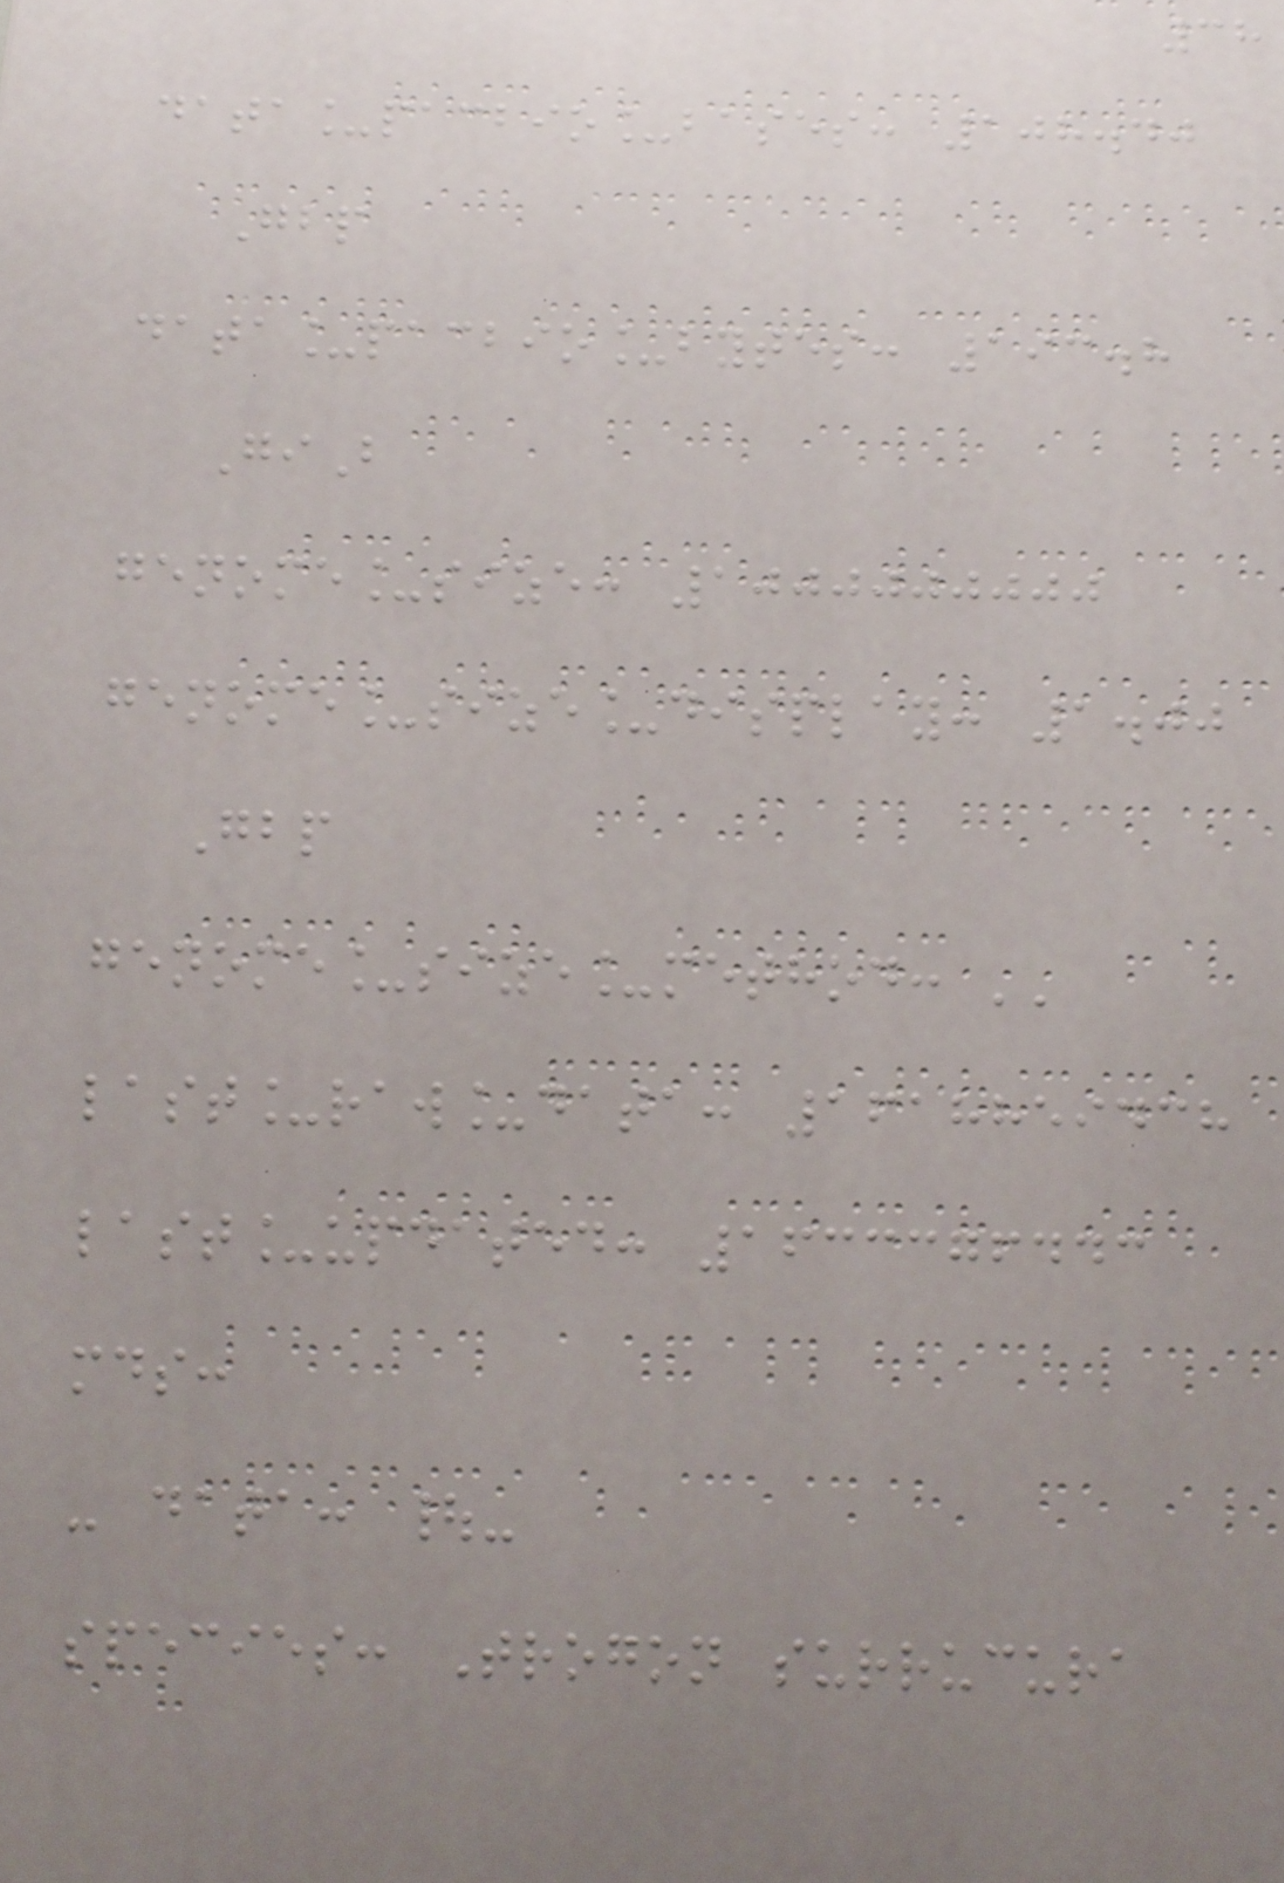38
data_pacbio_bases: 108.40
Gbp
data_pacbio_bytes: 193.8
GiB
genome_size: 1000000000
genome_size_display: 1.00
Gbp
genome_size_method: ''
last_raw_data: 1618859438
last_updated: 1633376443
mds:
- data: |-
species: Trogon surrucura
